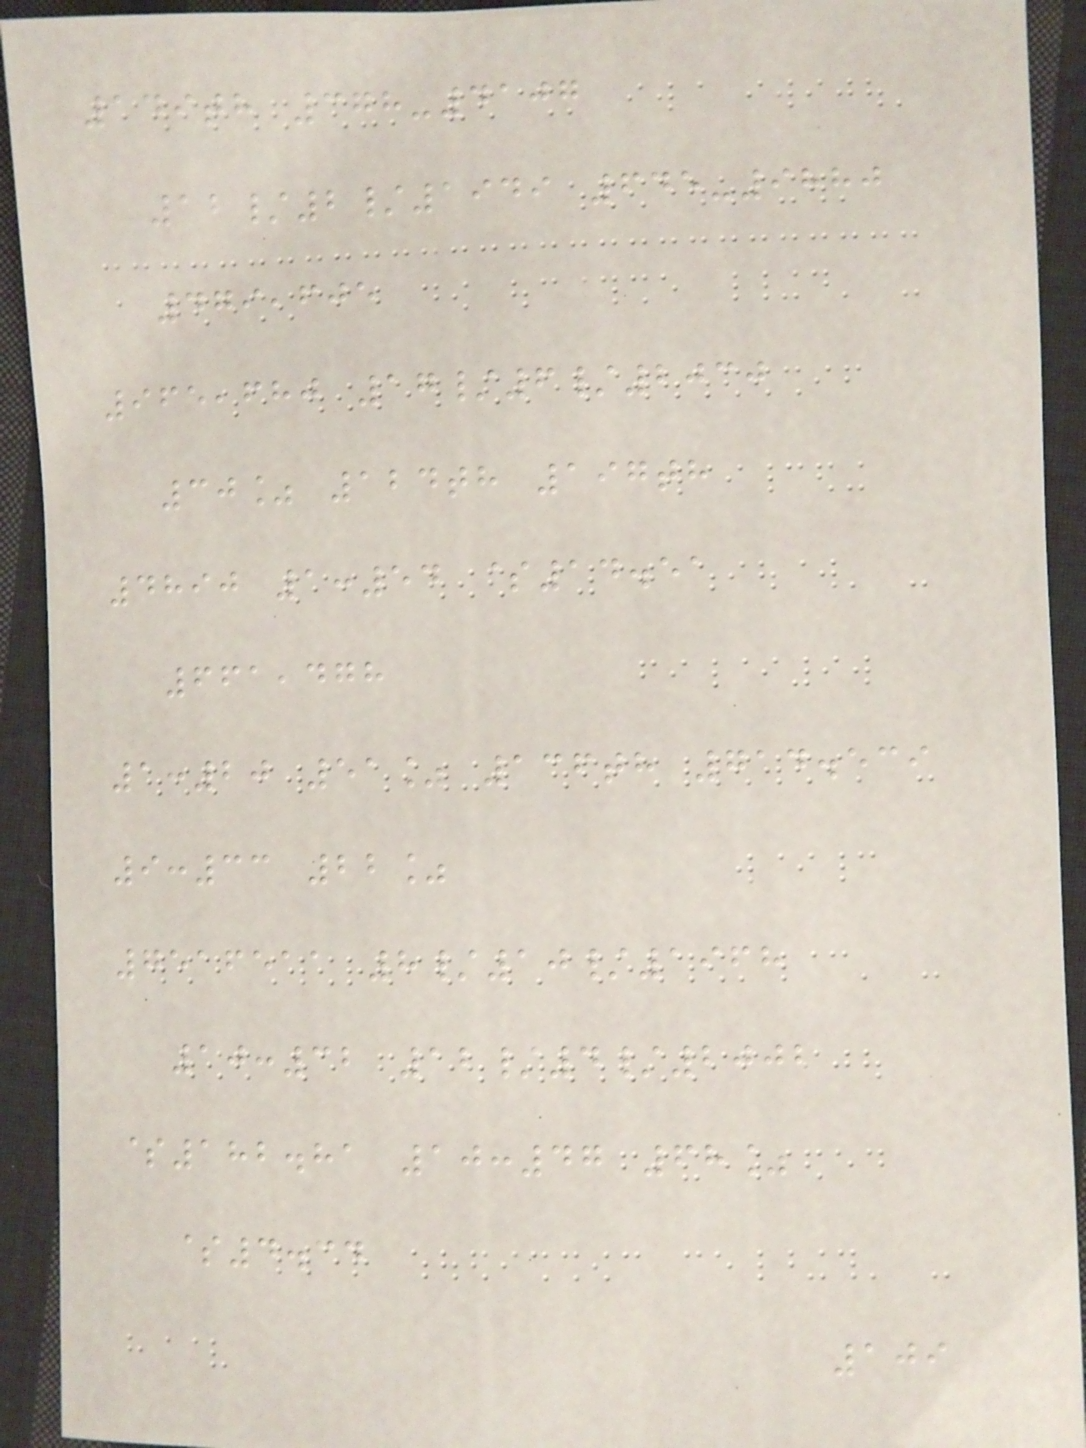149th 378-4107
12/2/1949 645-9880
479,605
965,680 17/6/2030
30% 124th 197th
4890 1:54 $14.51
661,478
1:20 51% 136th 714.539
9:33 22%
7516511 8/10/1968
10:32 12/4/2002
$182.81 10:47 68%
$4.34
109
